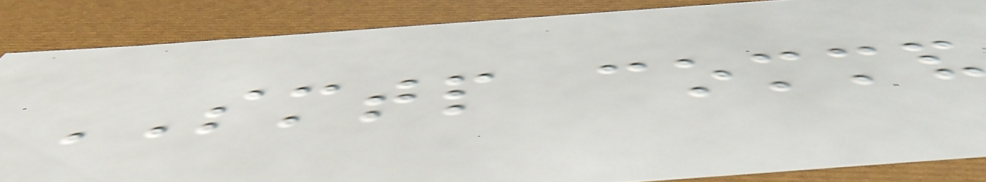SMTP command
